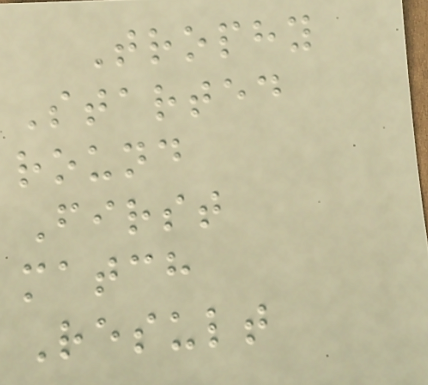Trophy
Started
round
First
match
Result
